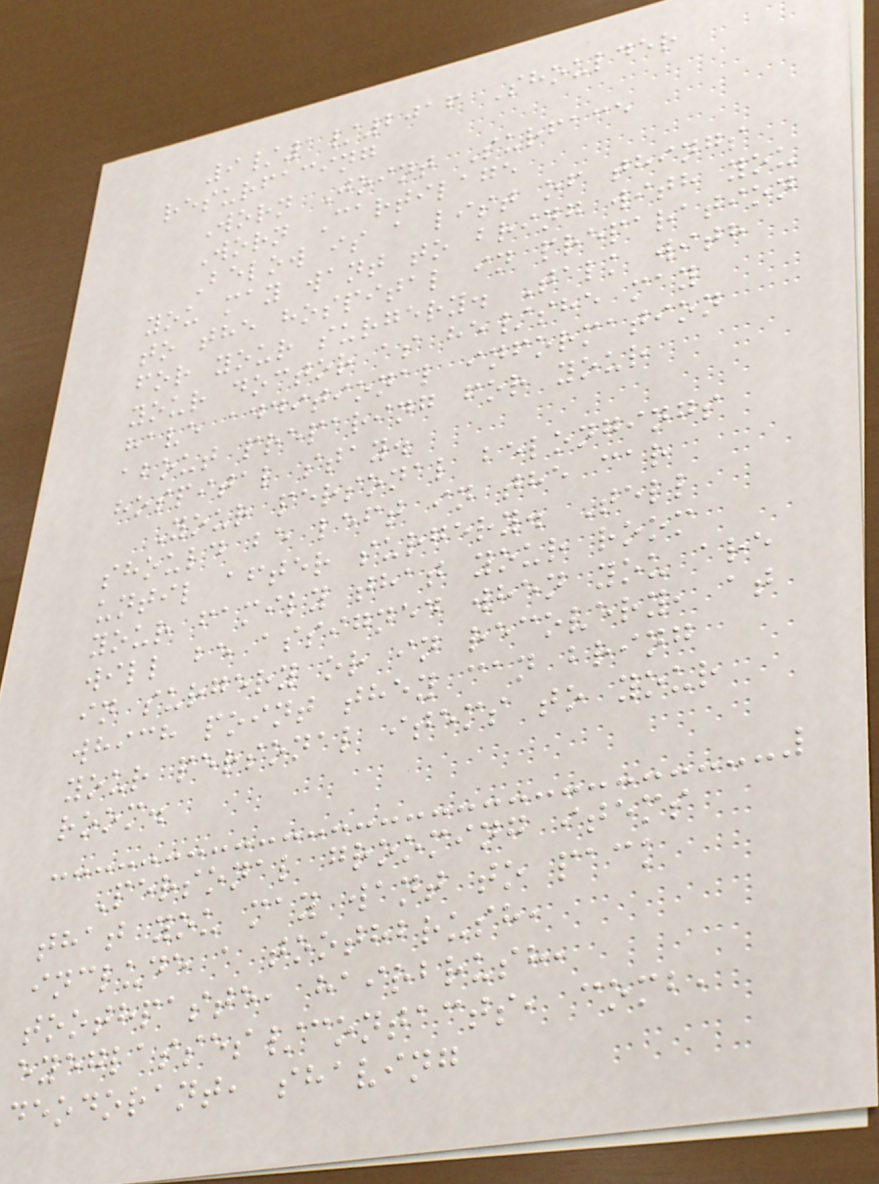9/1/2016 Shoulder
resurfacing
Worn Joint Surface
Worn Cartilage
Below is a list of things
you may want to bring with you
to the hospital in preparation
for your surgery. Talk with
your doctor as he/she may
have additional information
about preparing for your
hospital stay.
Your personal belongings
should be left in the car
until after surgery. Tell
your family that your room
will be assigned when you are
in surgery or in recovery, at
which point they can bring
your personal items to your
room.
Personal grooming items
that you may want to pack
include a toothbrush,
toothpaste, hairbrush,
eyeglasses/contacts, comb,
deodorant, shaving
